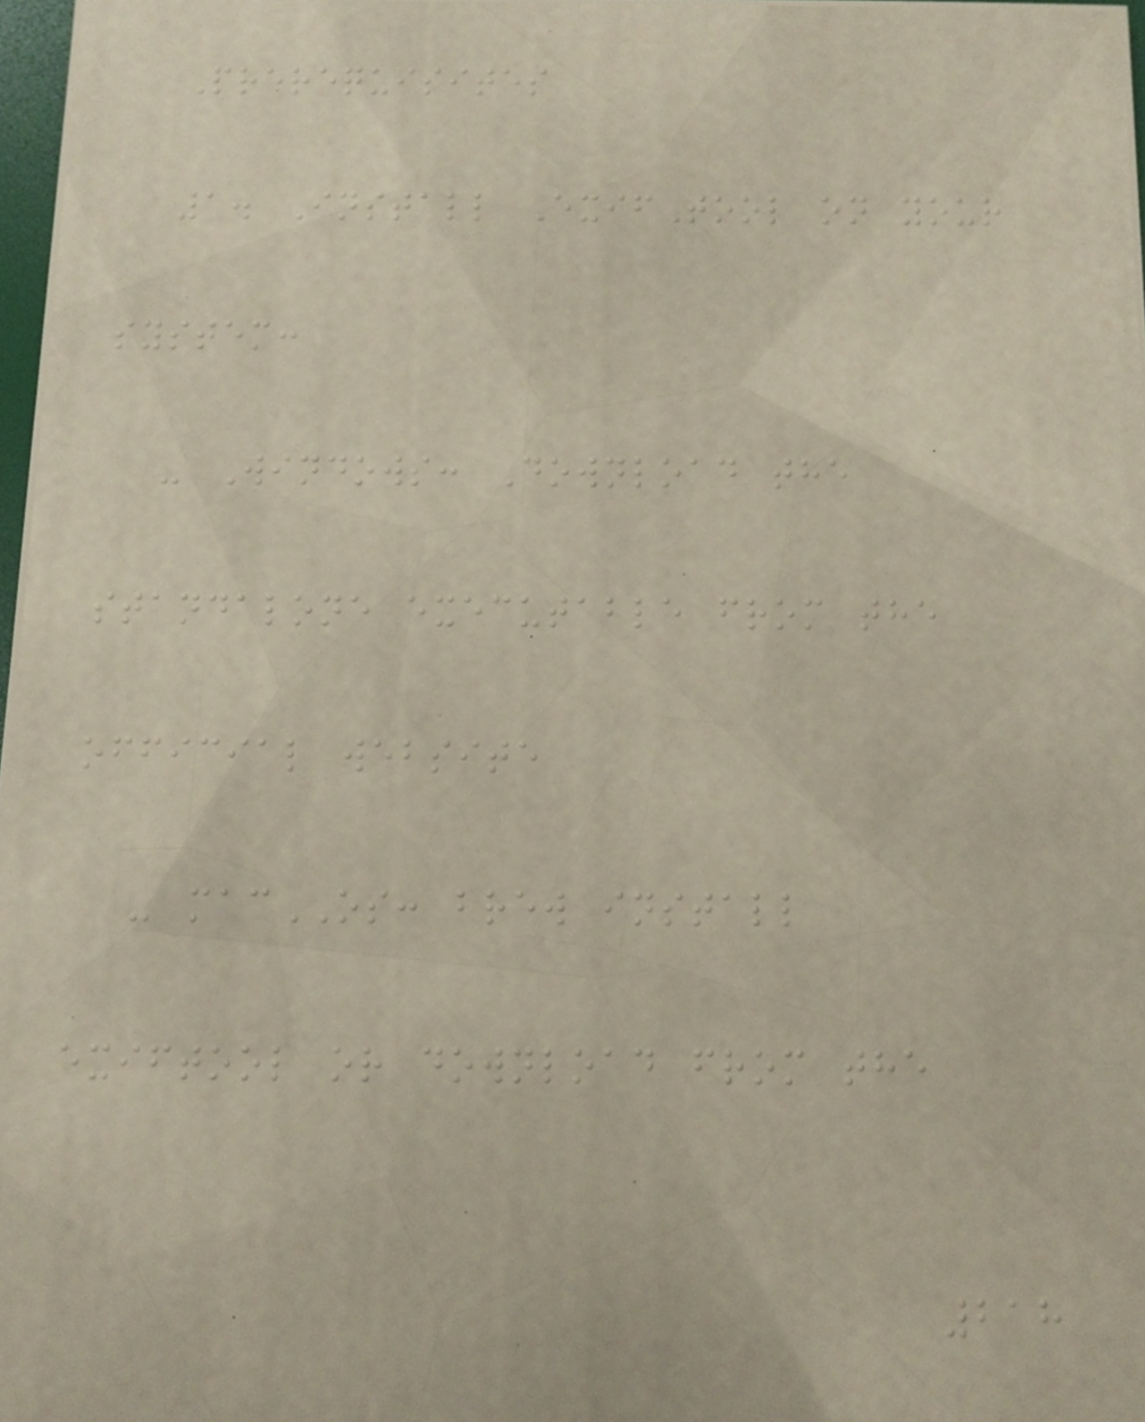Prerequisites
1. Install ExifTool on your
system:
- Windows: Download the
standalone executable from the
official website
- macOS: brew install
exiftool or download from the
218
